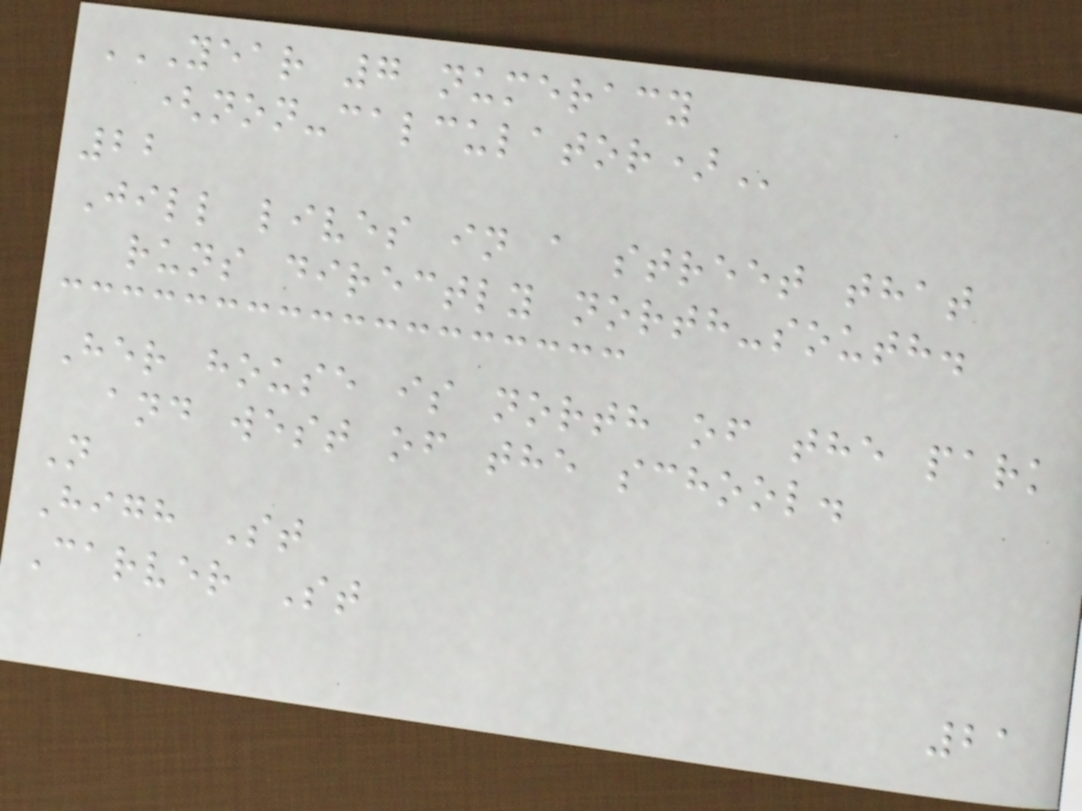YEAR 7 NUMERACY
(NON-CALCULATOR)
22
Jill lives in a street that
runs directly north-south.
Her house is north of the park
and west of the school.
N
High St
Carver St
21
